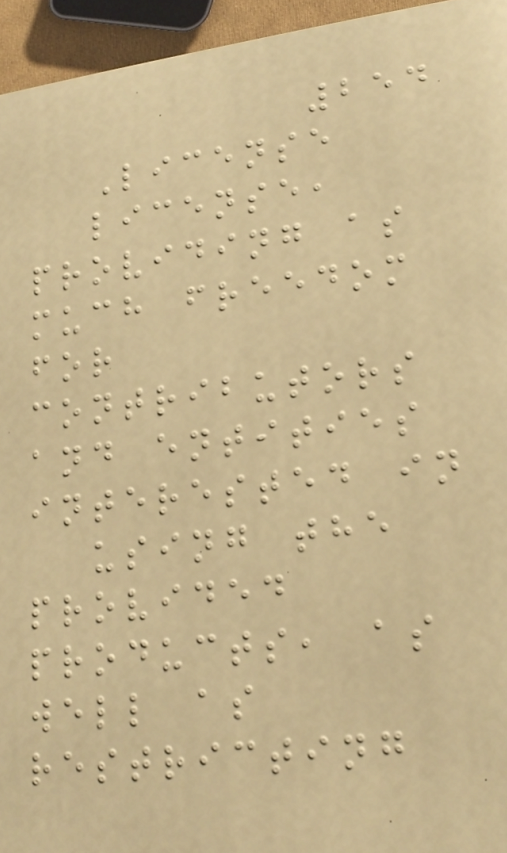254
License
license,
providing as
much freedom
for
contributors
and entities
interested in
using the
provided
products, as
well as
restricting
